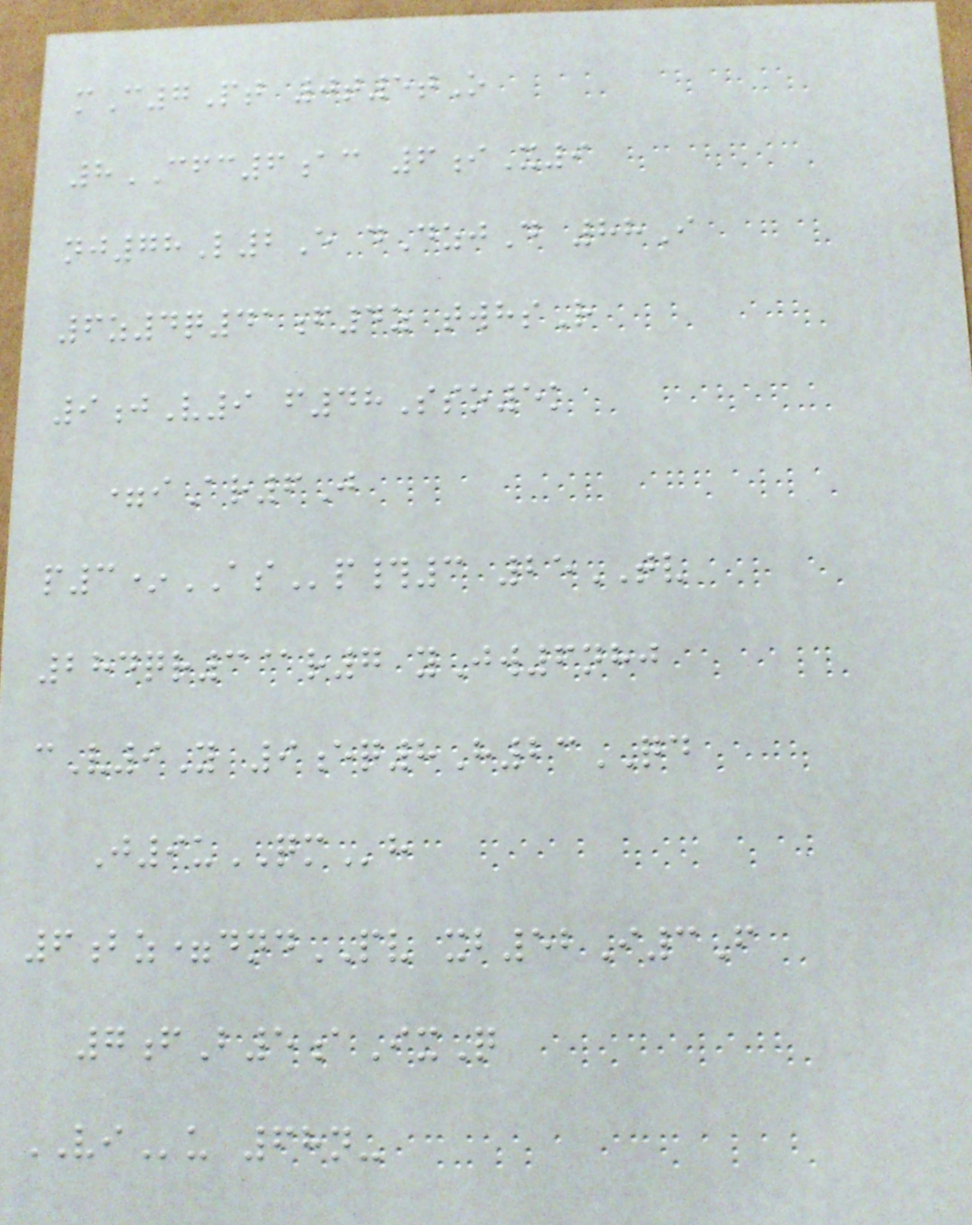mC7Pt 0t5tO
8CFC6ac 6iX9
nj78L2E dDzjD 88I
6z4q41f4z twhsR
9jV9 f48Sso5k
=iAr6J
p3*ASp#3 25TV
284qr3@r7 yJw6nhj
cV9Y 9eq8H23QD
J9uQMh
6bz=dndPV xb52I3F
7fB5aIxQ
VIu 68n-
